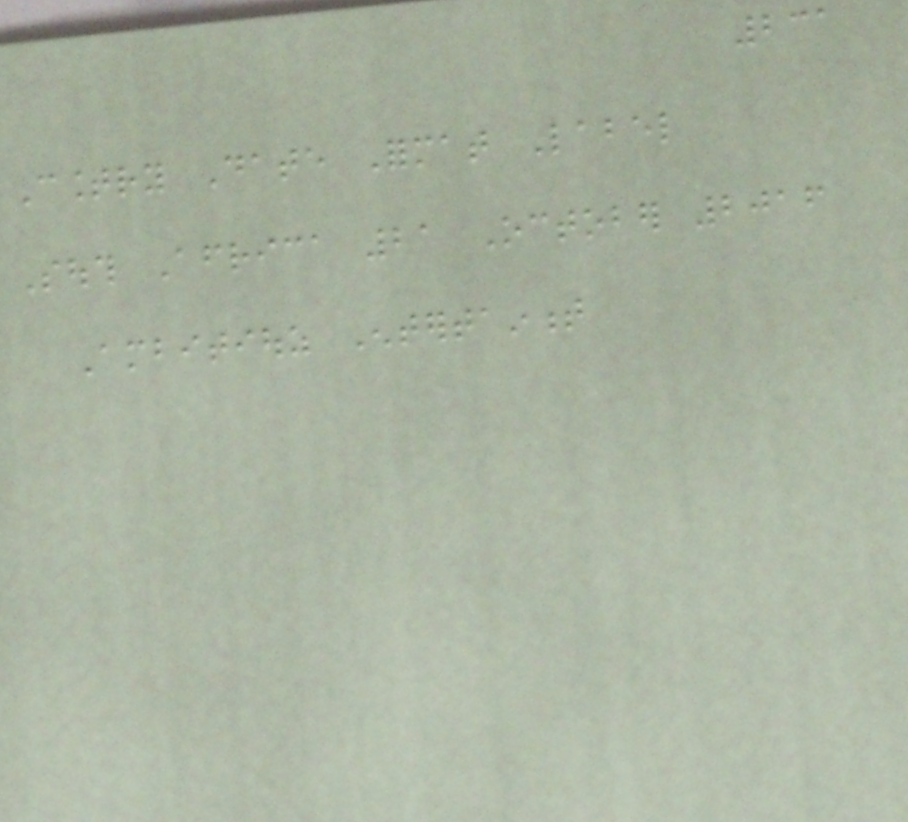231
Country Date Format Label
South Africa 21 October 2016
Ambitiouz Entertainment
